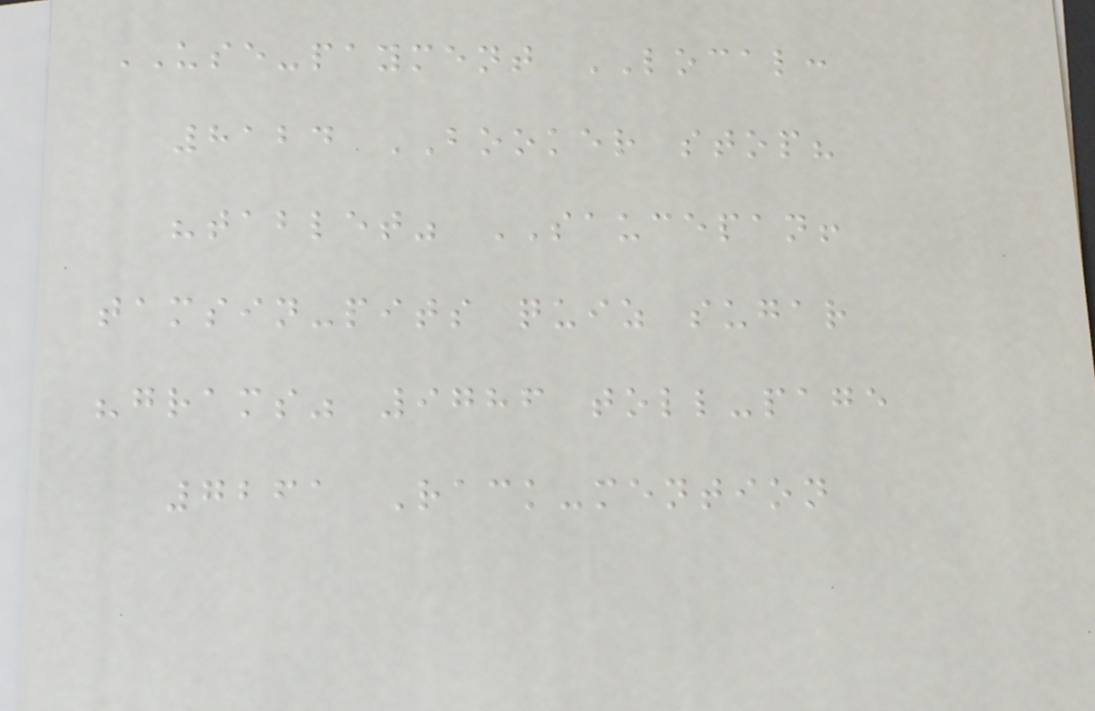USE-payment LOCAL:
8124 BOOKER stop?
"tablet" SAUCEPAN!
tamsin-pits quiz sugar
"grams" 9786 toll-page
7261 Rack-mention
